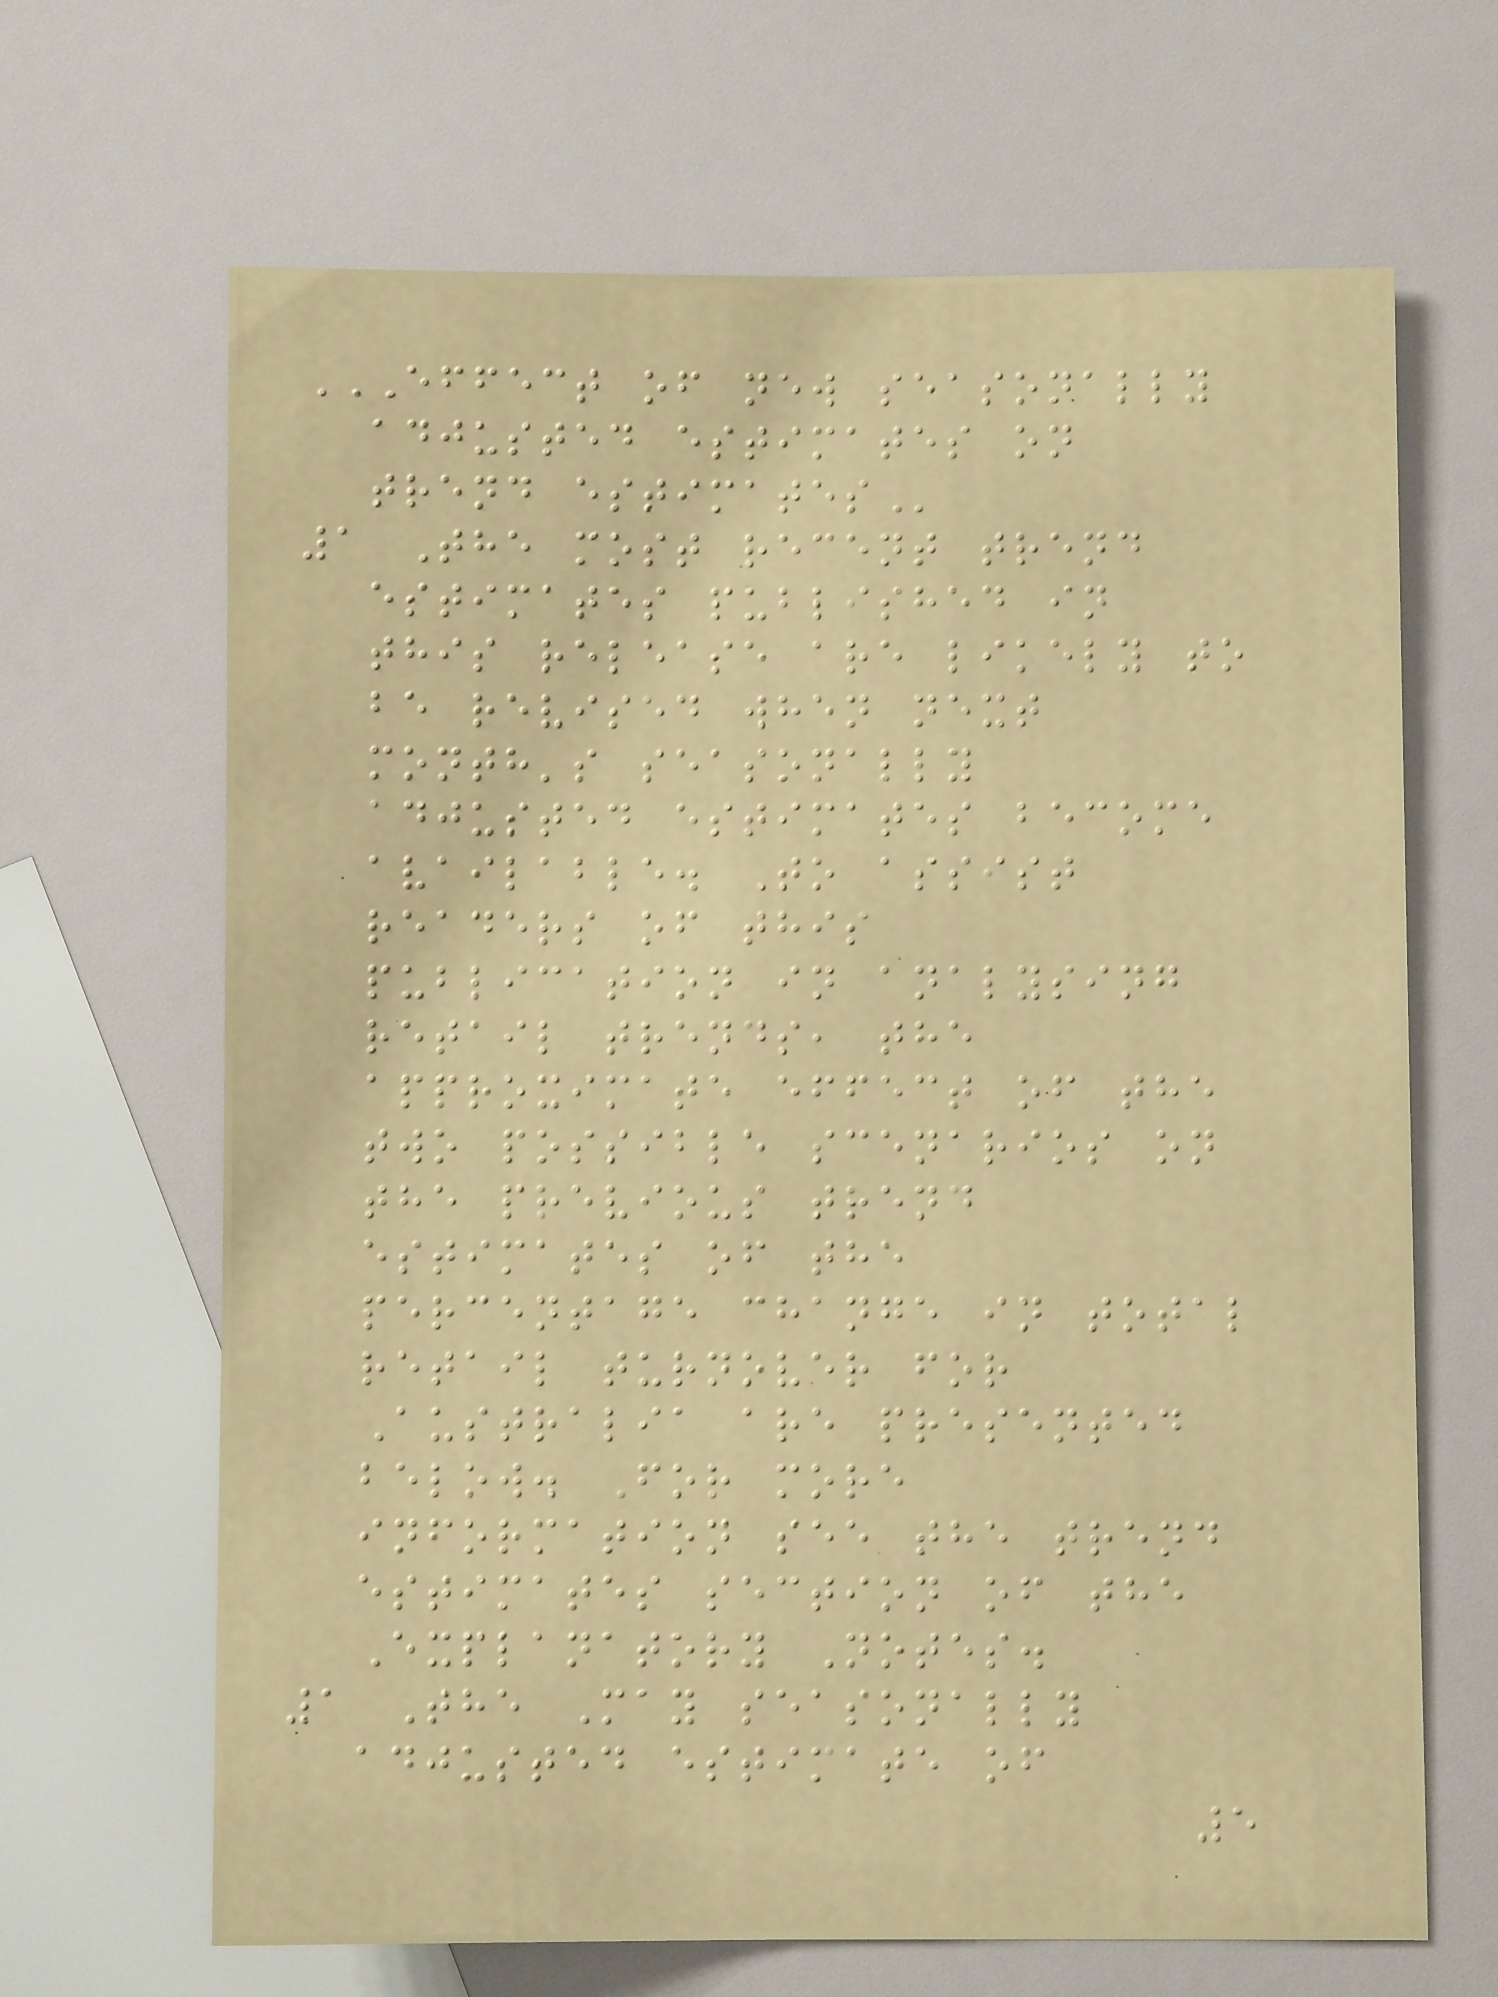EFFECT OF NEW SEASONALLY
ADJUSTED ESTIMATES ON
TREND ESTIMATES
1 The most recent trend
estimates published in
this release are likely to
be revised when next
month's seasonally
adjusted estimates become
available. To assist
readers of this
publication in analysing
retail trends, the
approximate effect of the
two possible scenarios on
the previous trend
estimates of the
percentage change in total
retail turnover for
Australia are presented
below. For more
information see the trend
estimates section of the
Explanatory Notes.
1 The May seasonally
adjusted estimate of
5
